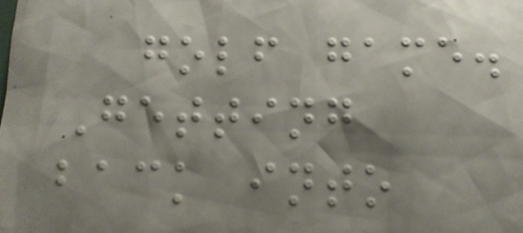golf game.
Getting
back into
